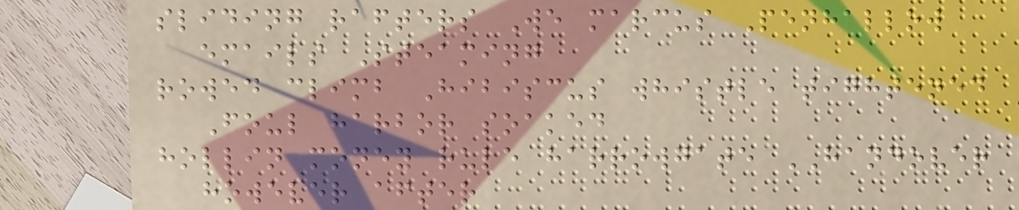sliding rafters We marcus Penhallow
emails Steaming
rowed climb Hibiscus whistle tightened
Foul harbor soaked
hollin money rule harrowgate HANDOVER
however after
